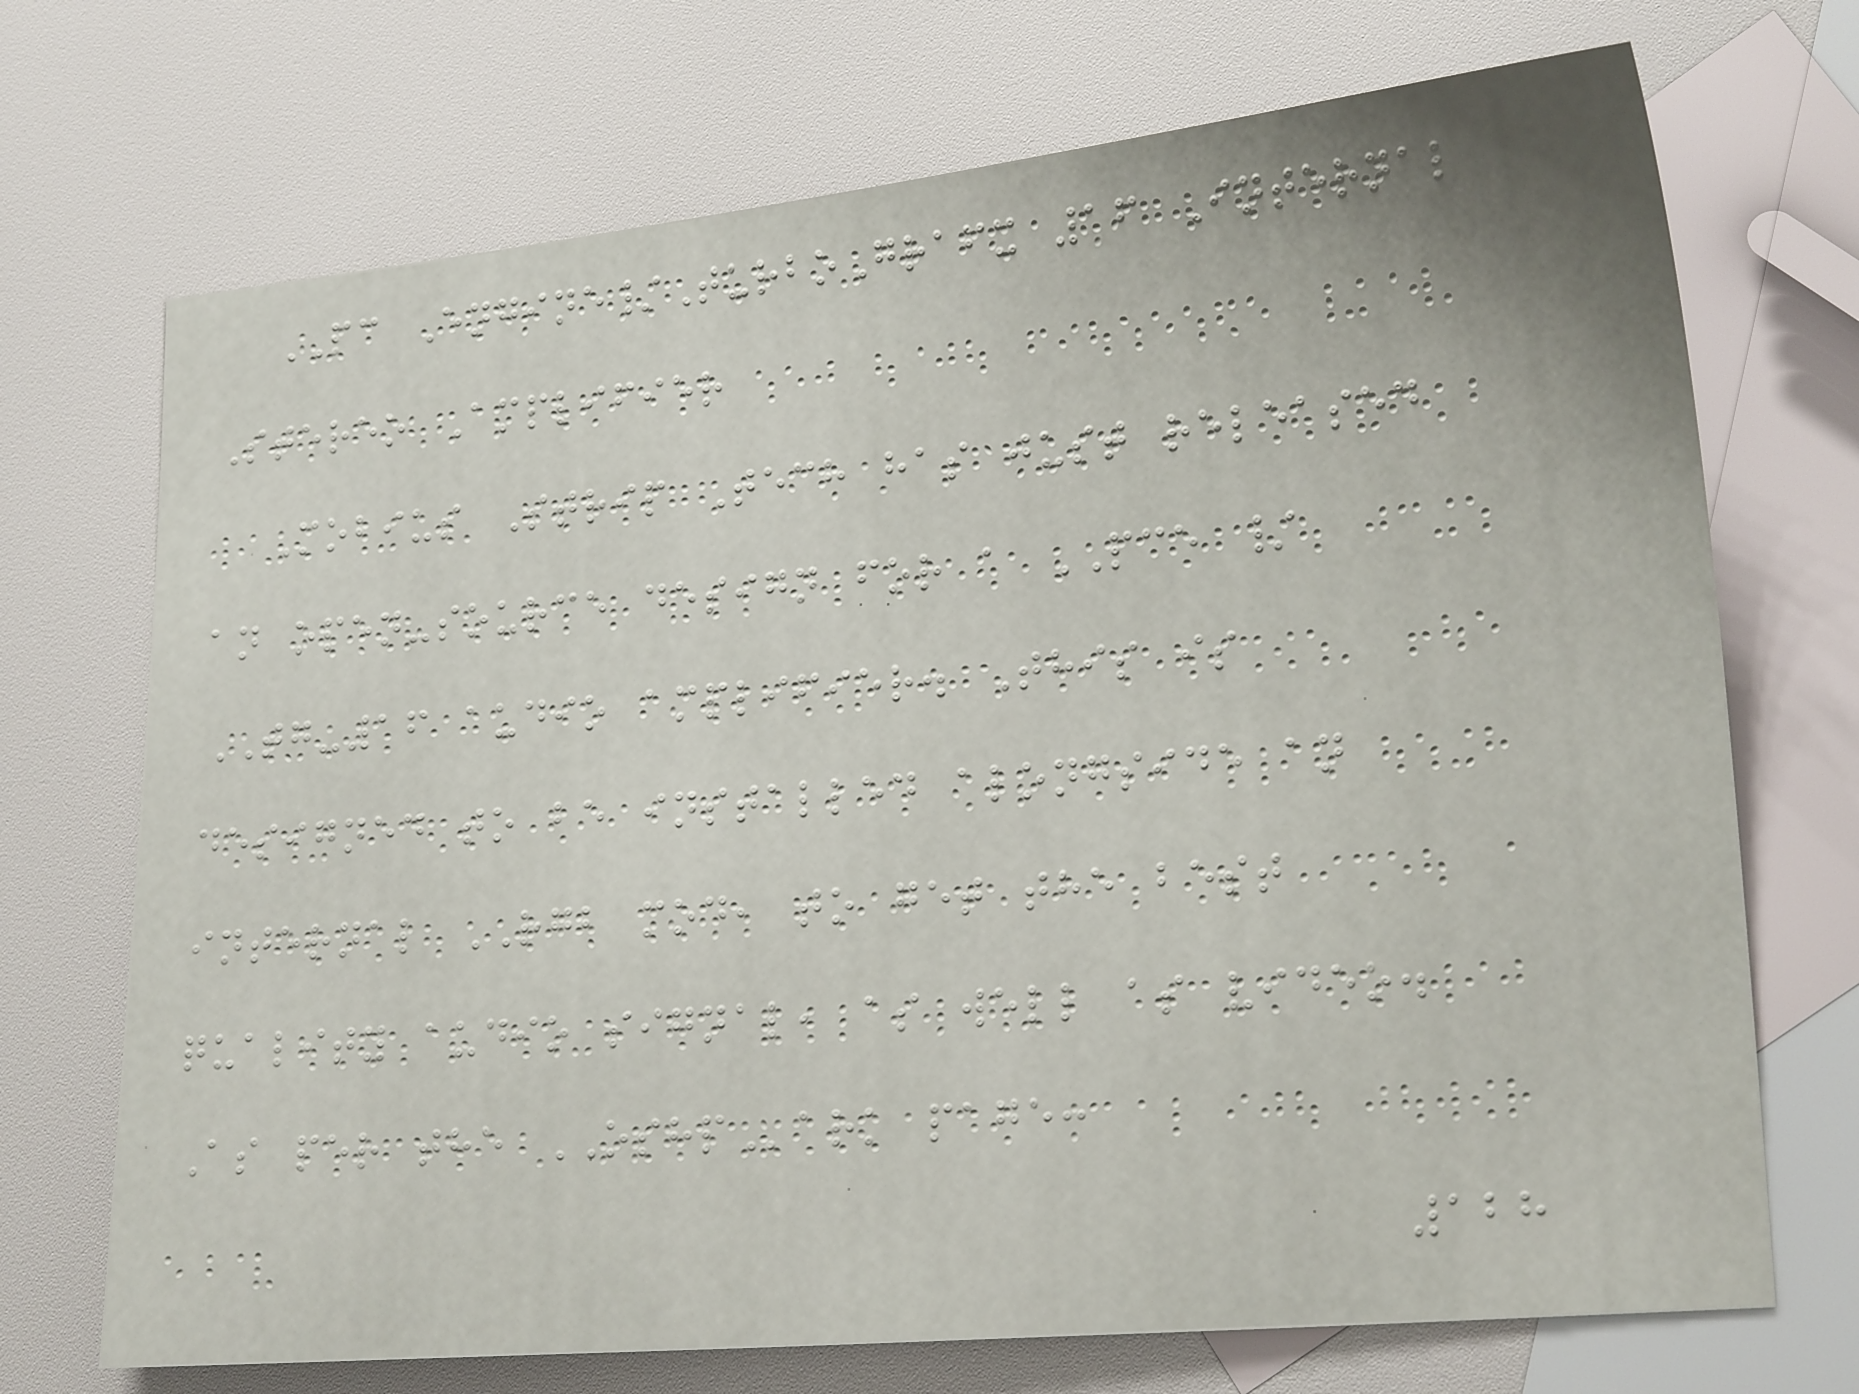PC Engine/TurboGrafx 16 Internal
Stereo Amplifier
Mobius Strip Tech has just released
an open-source design for a PCE /
TG-16 audio amplifier. This is
designed to be installed alongside an
internal RGB mod, to get the best
quality audio signal, as well as video.
As per the OSHPark page:
128
